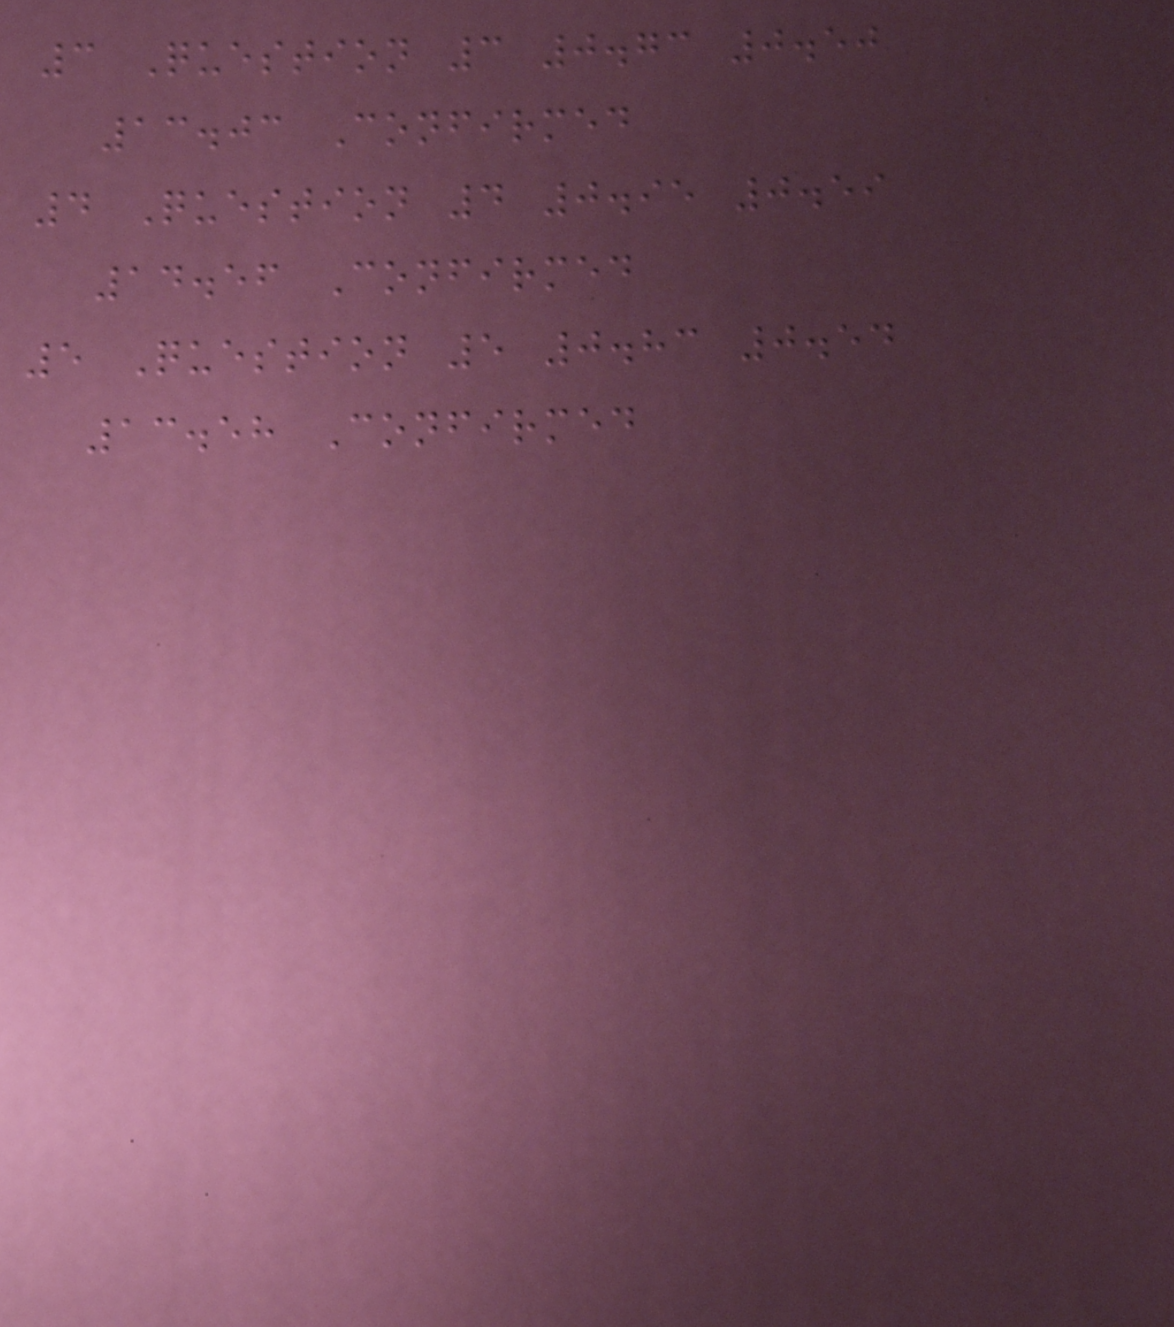3 Question 3 0.73 0.50
13.03 Confirmed
4 Question 4 0.95 0.59
14.56 Confirmed
5 Question 5 0.83 0.54
13.58 Confirmed
